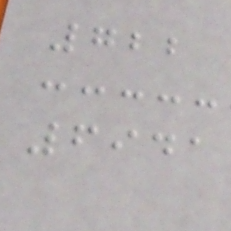722
6941
